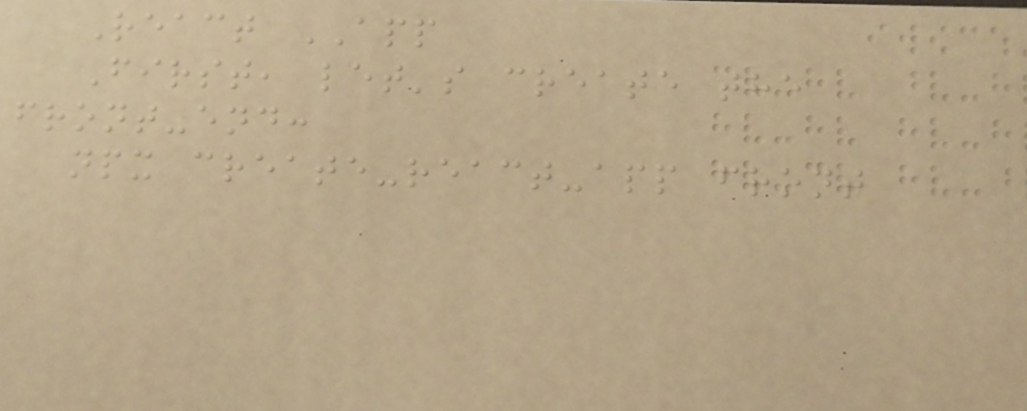React APP
First, let's create the
front-end:
npx create-react-app front
